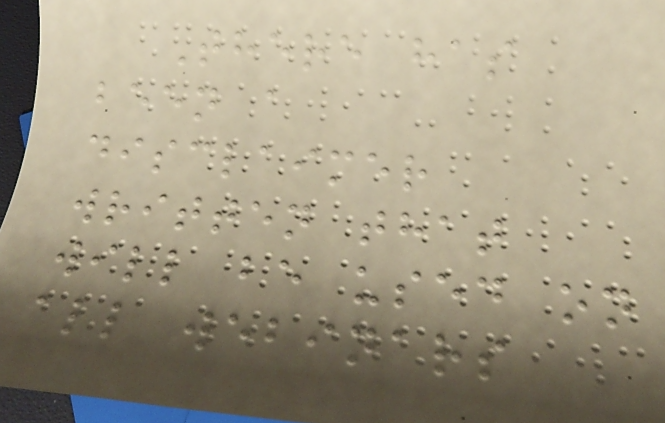There has
been a
disclaimer
written that
will be used on
all webinars
